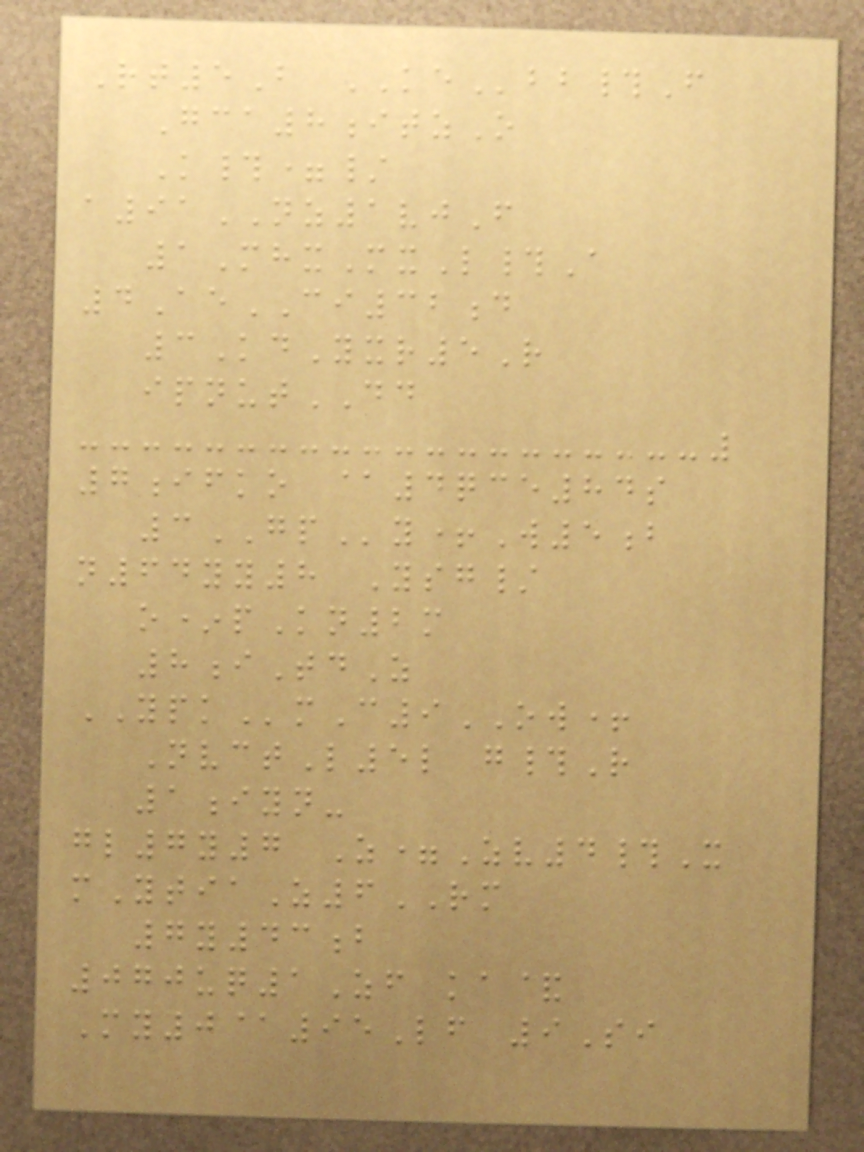Rt5B KEbb#F
Gca8itzO
K#=/
a91NZ1vjF
1MhxMxL#A
4AeCI32d
3KdYxr5R
ipnutDD
7ifko @4qce84s
3GPy+W5b
n64yy8 Ysg/
o*pKn2m
8iTdZ
YPKmC9OW+
NvctL5l g#R
1iyn-
gl7y7 Z=Zv4#X
mYtiaZ6RM
7y43b
070uq1Zf ka&
My0@95Lf 9Si
